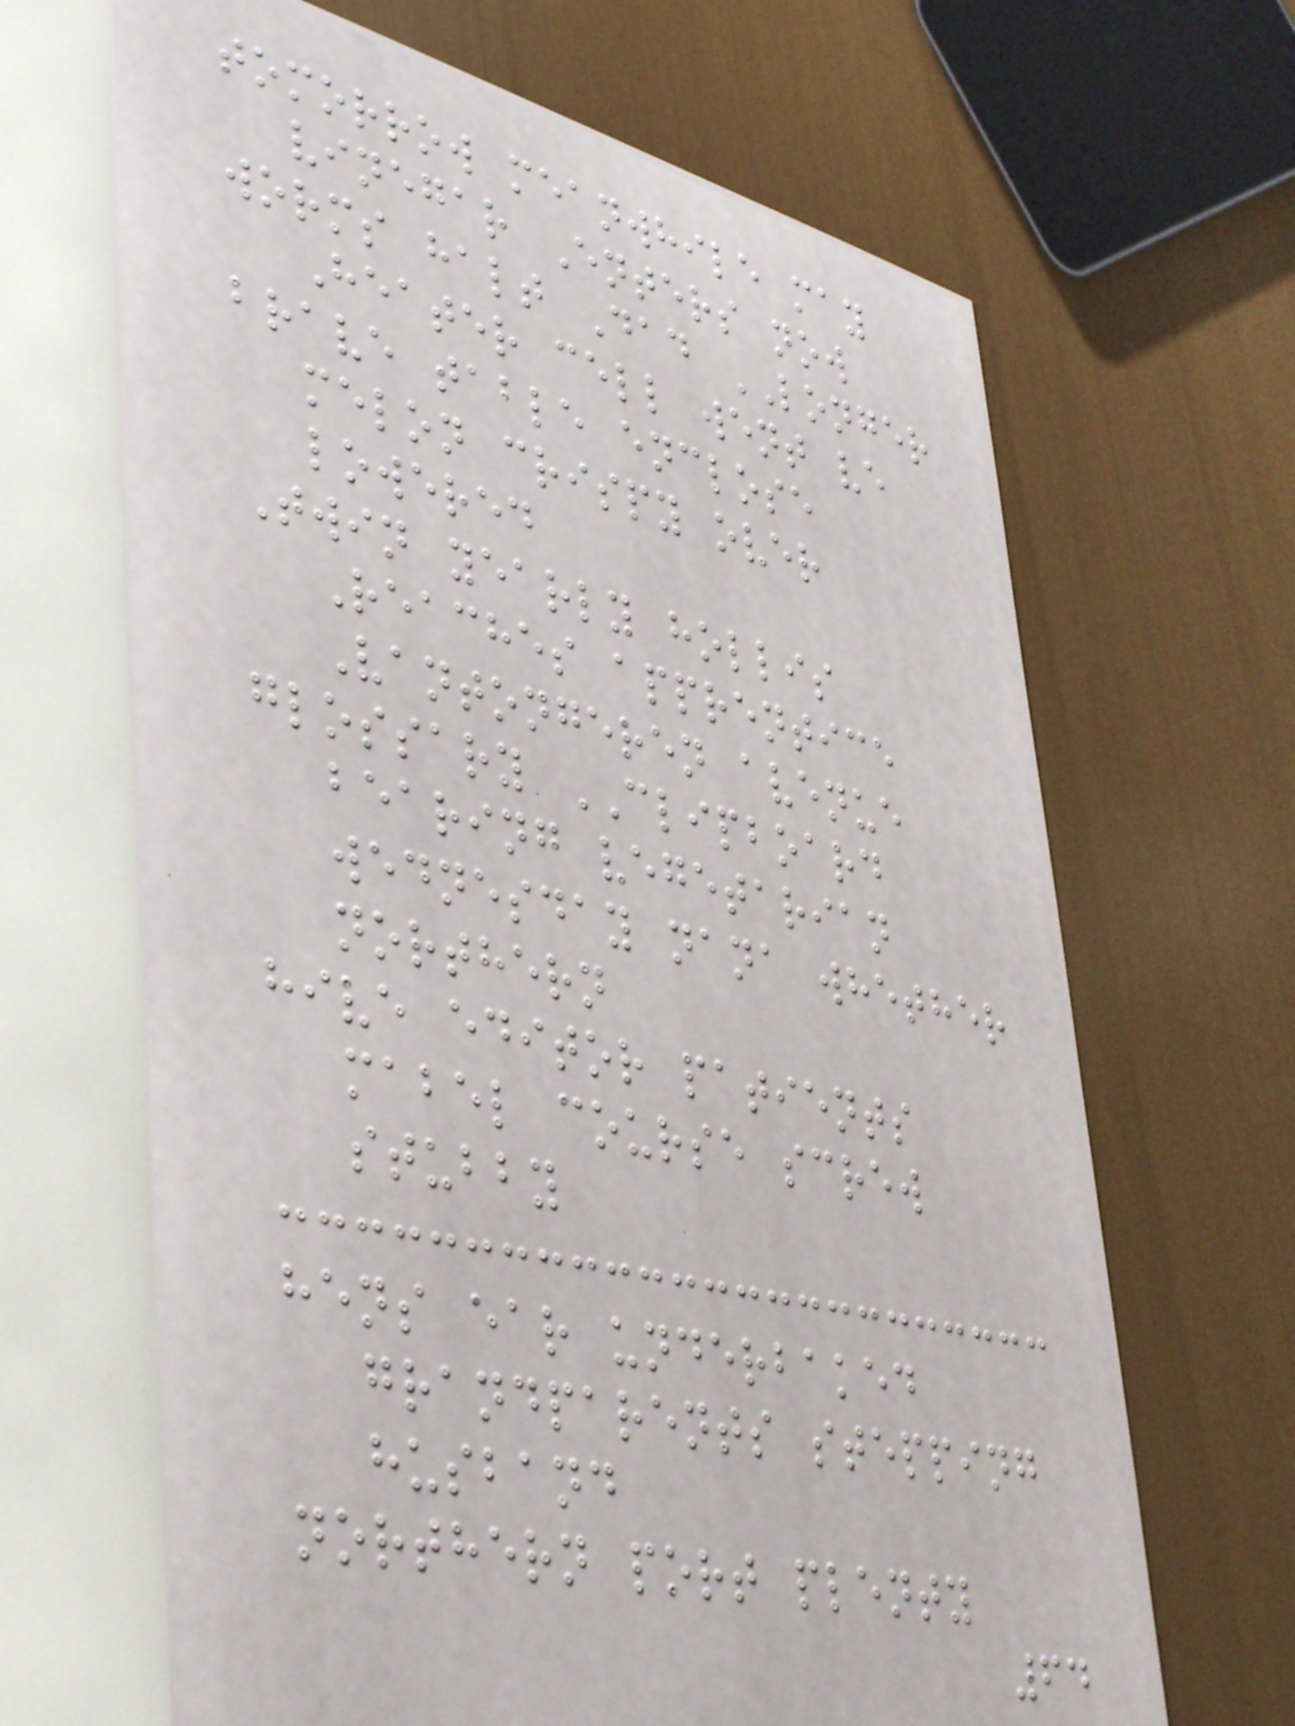tomorrow meanwhile may
vinegar Enters now
worms halt Dad LONGER
Heater cell went ve
brave table enclose
melon crispy over
lowered
Twin yearly hollis
Reaches apprentice
Vantongeren avenue
glossary CLIPBOARD
bearing vegetarian
wednesday nana whether
northern
hive editor patients
mabel course screw
stubby
hens ear underbaked
grandparents stepping
husband
northern port plenty
64
